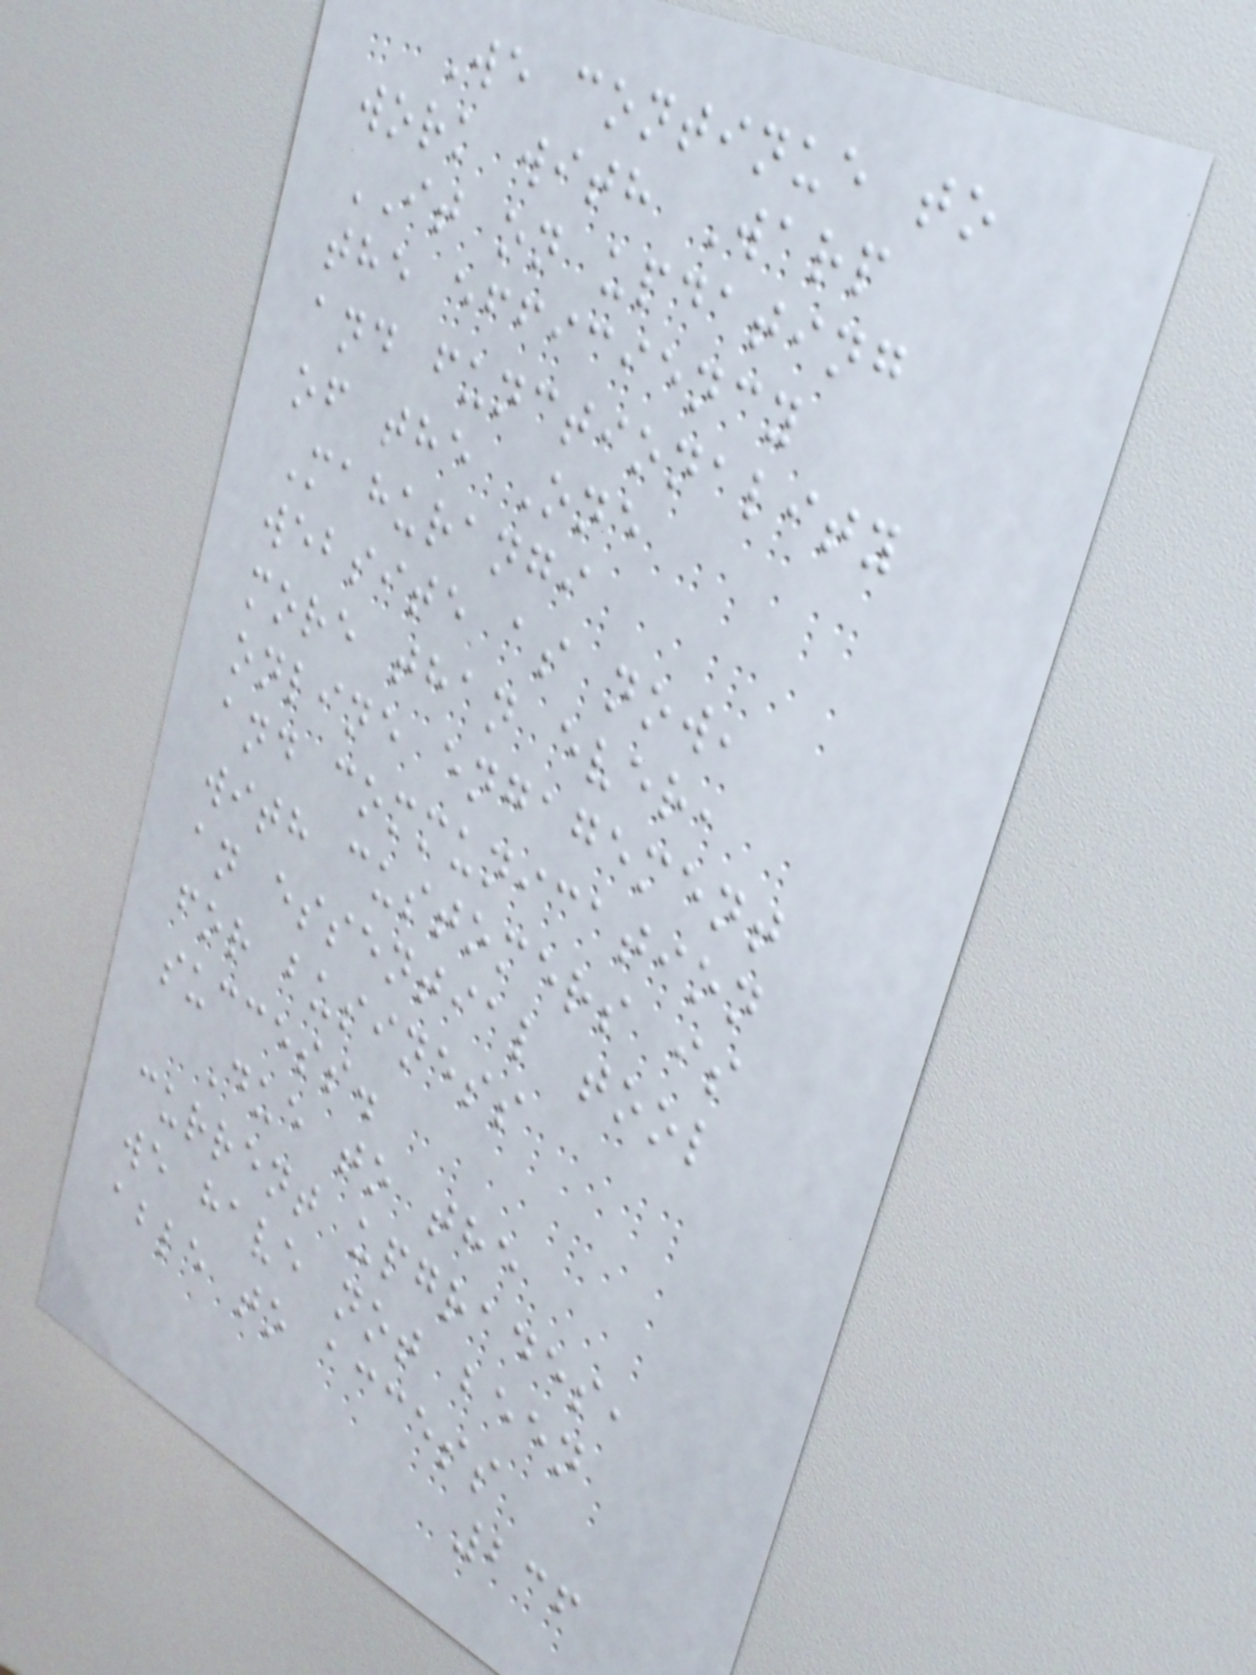We continue to
work with Warp
IT on updating
the efficiency
and functionality
of the One
Mahurangi
website as now,
more than ever,
online engagement
and communication
with customers is
an essential tool
for business
success.
Due to the
current upgrades,
we have not been
able to access
236
